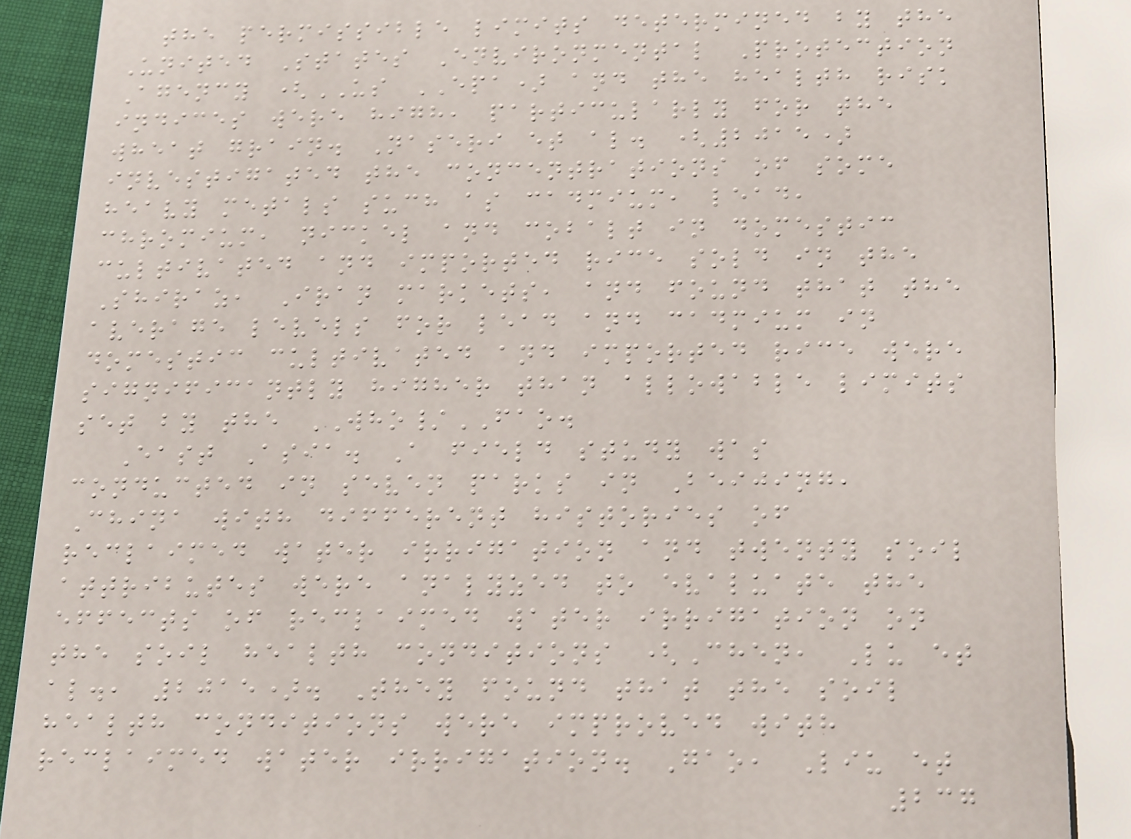the permissible limits determined by the
United States Environmental Protection
Agency (US EPA) and the health risk
indices were high, particularly for the
wheat grain. Naseri et al. (2015)
investigated the concentrations of some
heavy metals such as cadmium, lead,
chromium, nickel and cobalt in domestic
cultivated and imported rice sold in the
Shiraz, Iran markets, and found that the
average levels for lead and cadmium in
domestic cultivated and imported rice were
significantly higher than allowable limits
set by the WHO/FAO.
East Asia. A field study was
conducted in seven parks in Beijing,
China with different histories of
reclaimed water irrigation and twenty soil
attributes were analyzed to evaluate the
effects of reclaimed water irrigation on
the soil health conditions (Chen, Lu et
al., 2015). They found that the soil
health conditions were improved with
reclaimed water irrigation. Gao, Liu et
237
